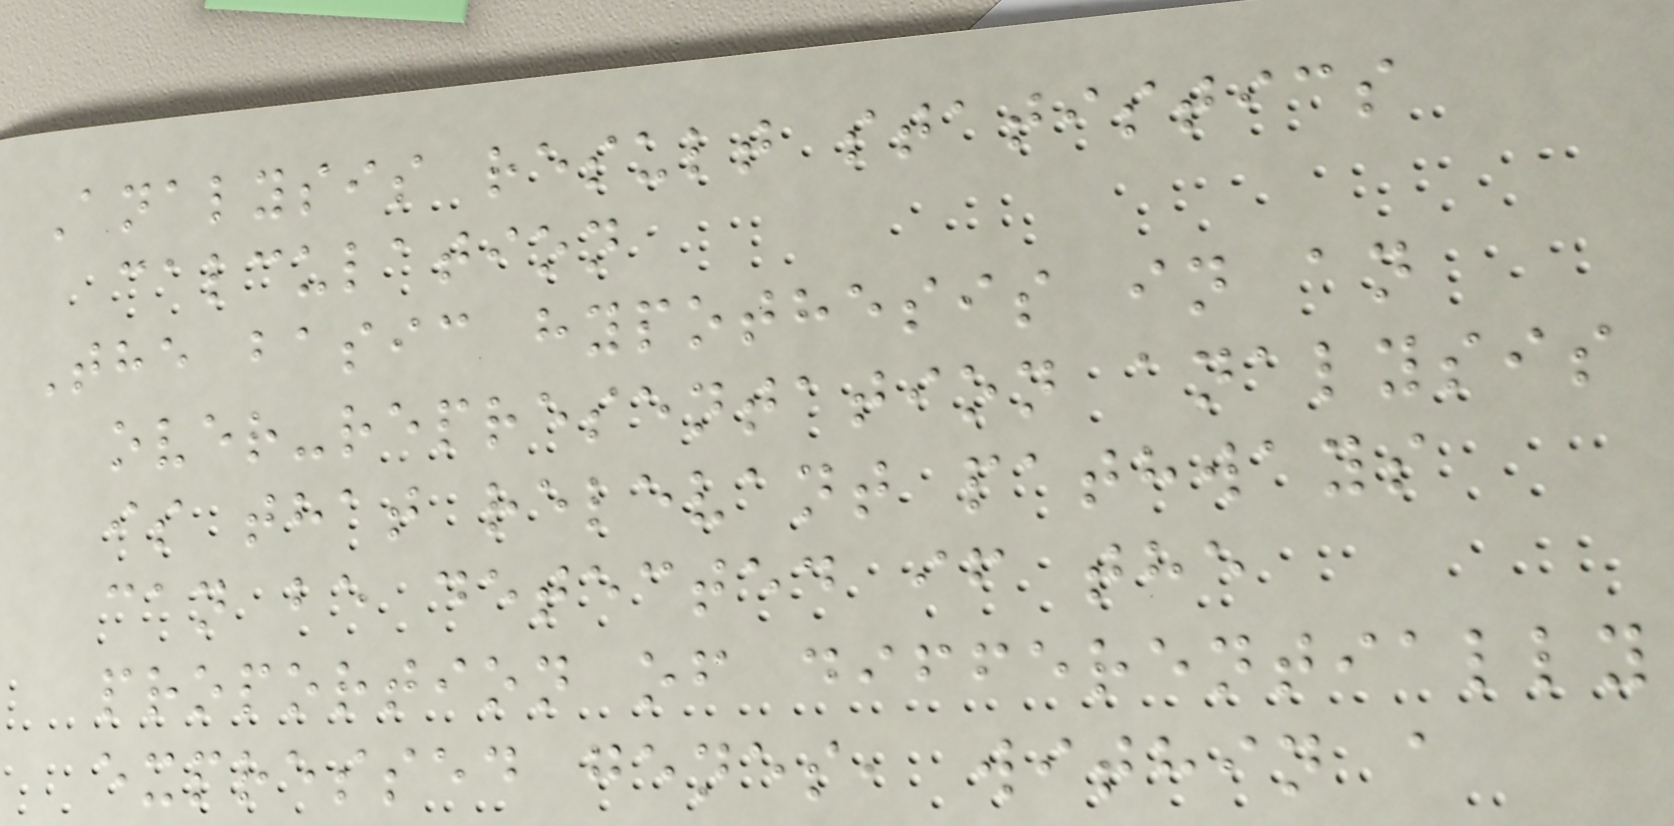Analysis result statistics
calculation
The basic hypothesis in an
over-representation analysis
is that relevant pathways
can be detected if the
proportion of differentially
expressed genes, within a
